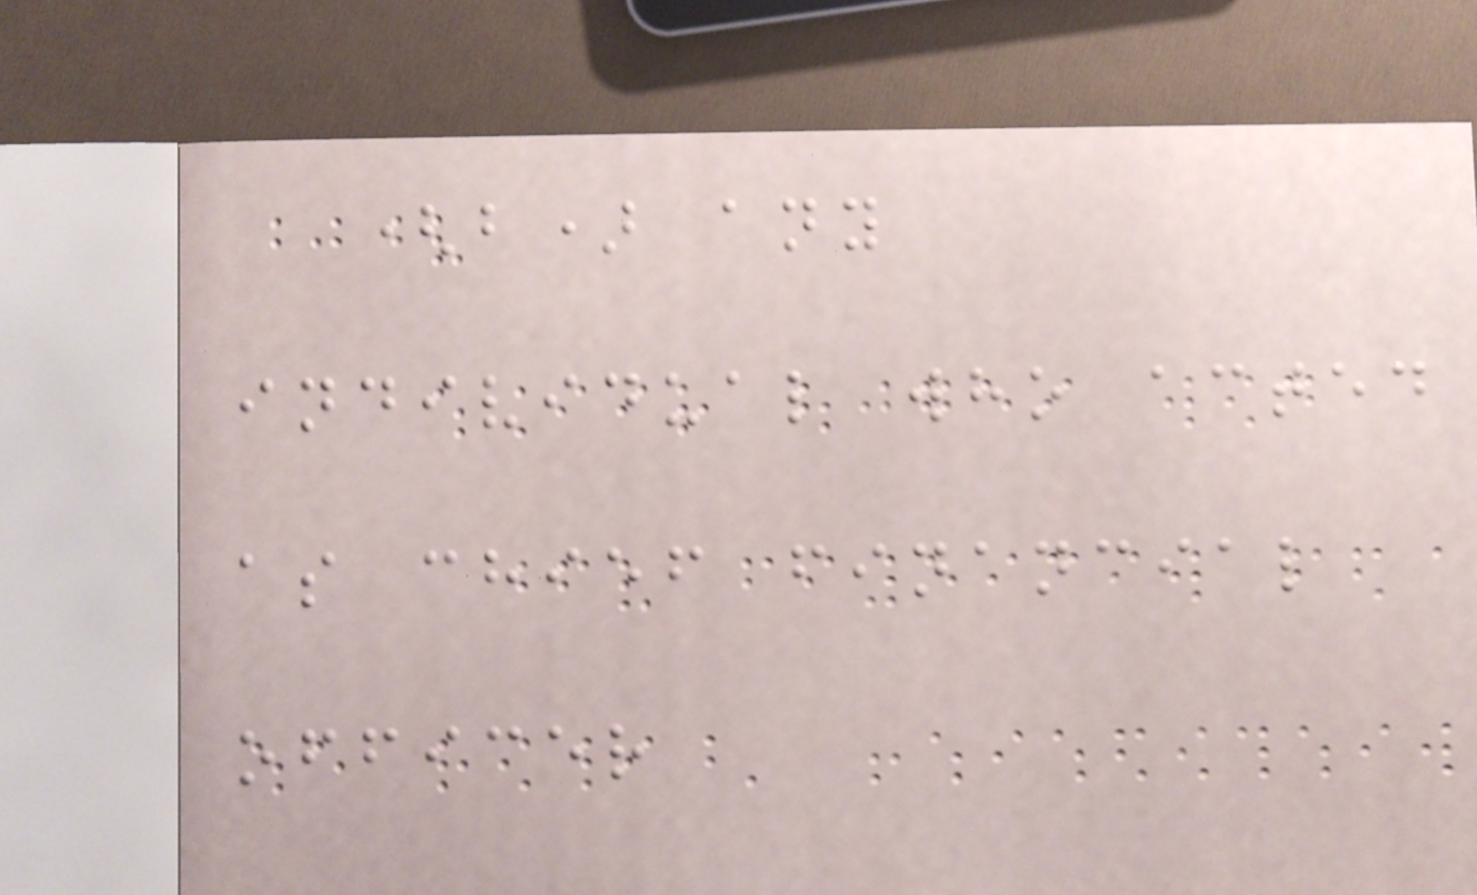(b) any
individual who acted
as chief financial
officer
